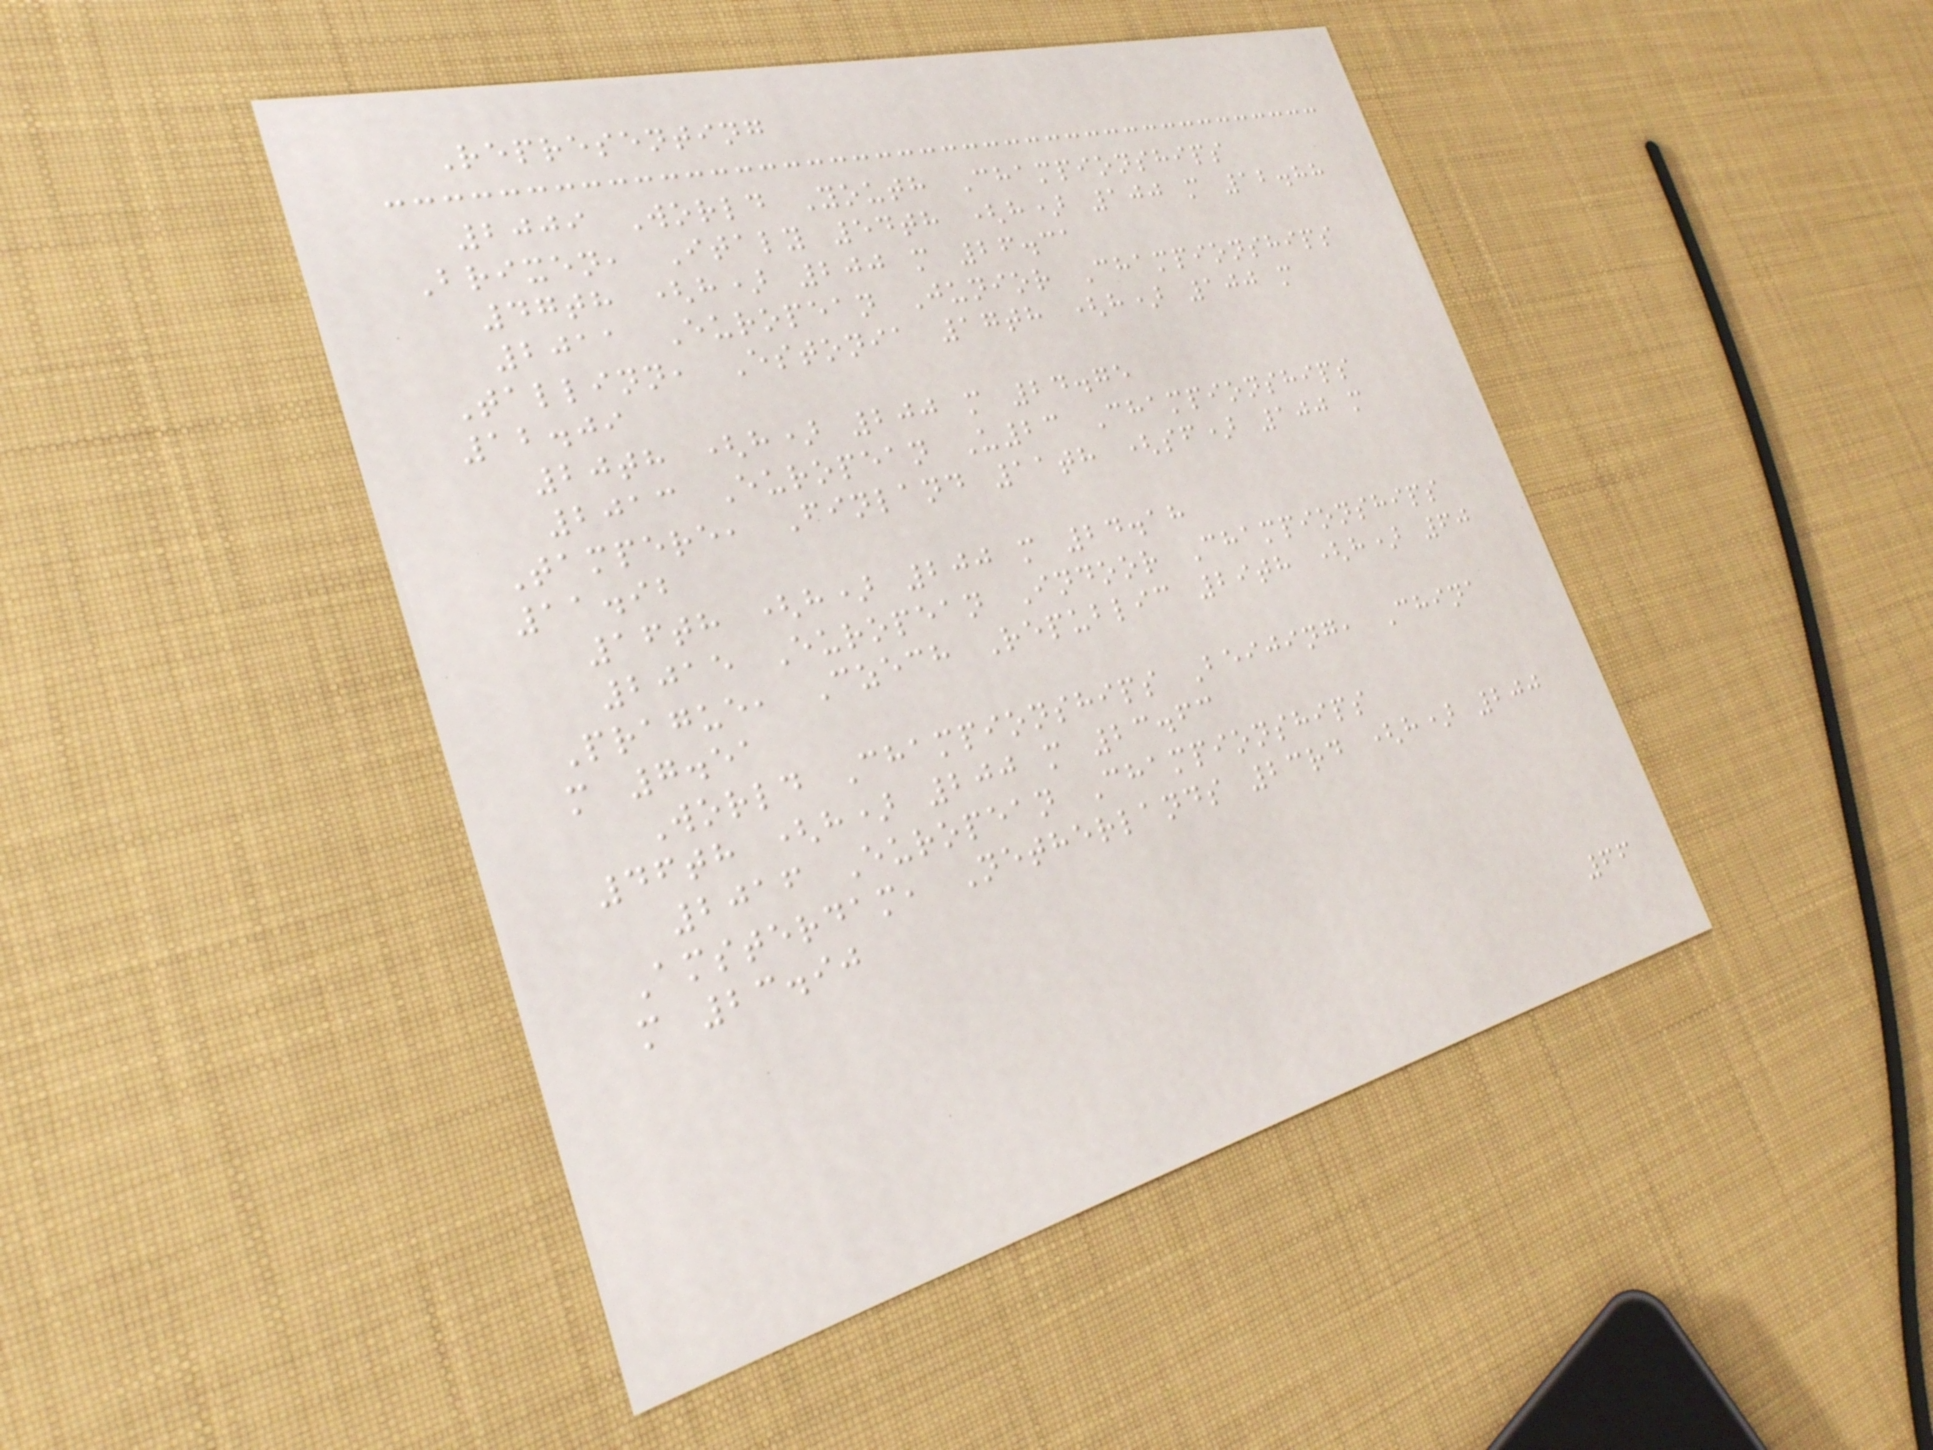Representing
2009 World Youth Championships
Brixen, Italy 54th (h) 100 m 12.88
47th (h) 200 m 26.31
2011 European Junior Championships
Tallinn, Estonia 17th (h) 100 m
12.09
20th (h) 200 m 24.75
2013 European U23 Championships
Tampere, Finland 11th (sf) 100 m
11.92
16th (h) 200 m 24.18
2015 European Indoor Championships
Prague, Czech Republic 29th (h) 60
m 7.51
World Championships Beijing, China
46th (h) 200 m 23.63
2016 European Championships
Amsterdam, Netherlands 23rd (h) 200
m 23.90
66
